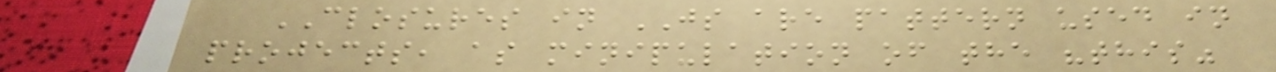CLOSURES in JS are pattern used in
projects, as minipulation of the "this"
